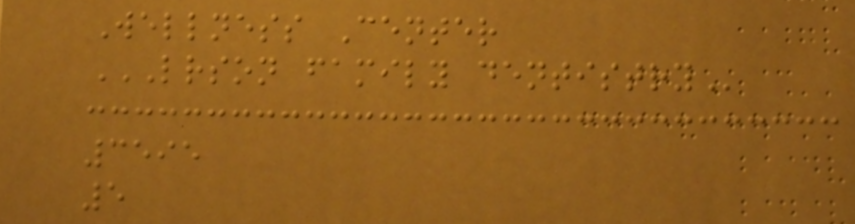Wellness Center
LRSON FAMILY DENTISTRY
3595
5
